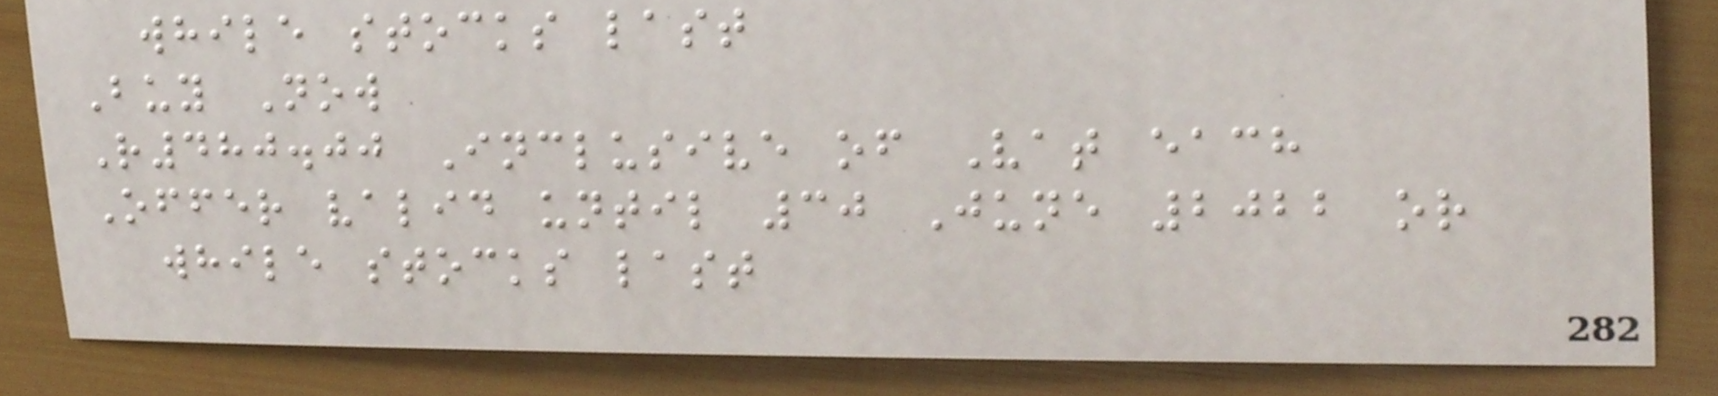while stocks last
Buy Now
R480.00 Inclusive of Vat each
Offer valid until 30 June 2022 or
while stocks last
